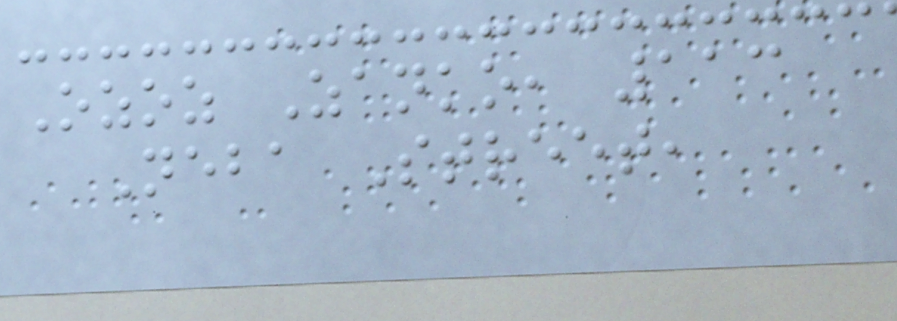Ozoz Zanko, 113
Neba Street,
